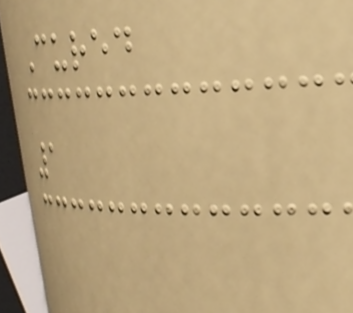Cured
1
